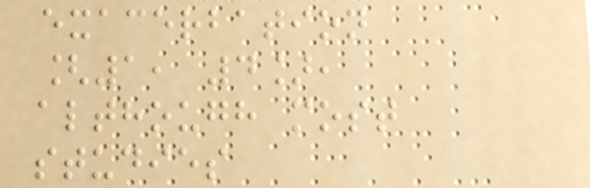exacerbation
[1, 4],
although most
studies
